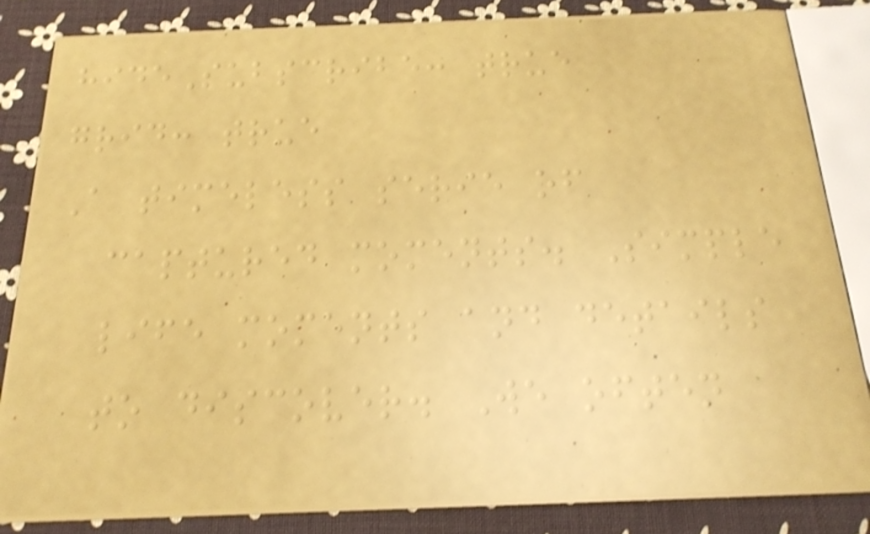hideSubscribe: true
grid: true
A timeless serie of
captured moments. Simple
life moments and details
to discover. We often
